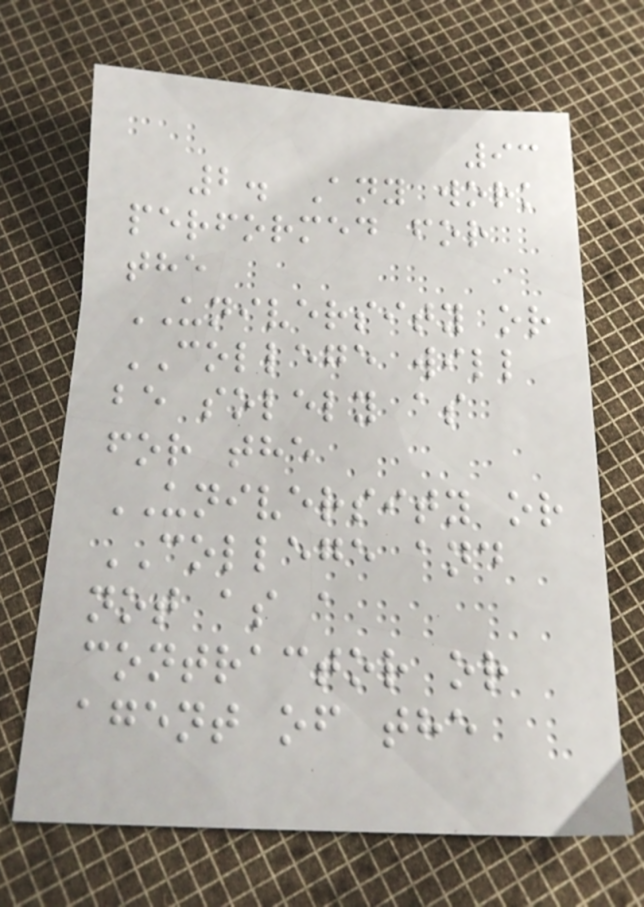93
2. Any work
performed for
the
UNIVERSITY or
COLLEGE will
be solely as
for the
UNIVERSITY or
COLLEGE and
not as a
contractor or
agent of the
